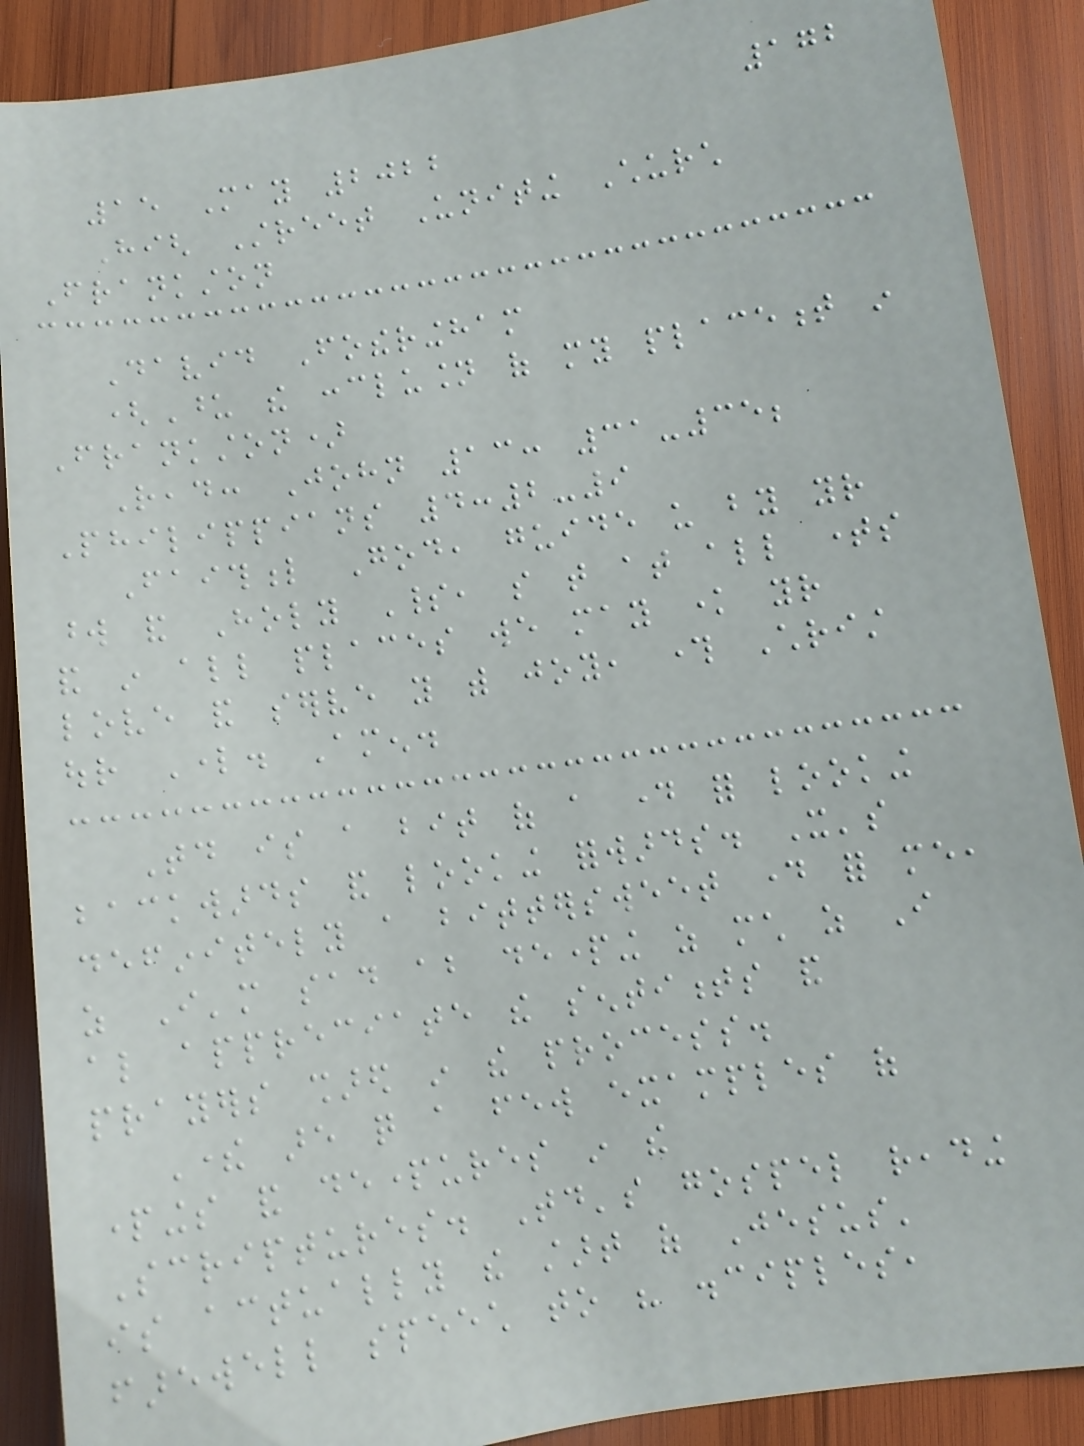172
15 May 2022
High Street Uniting Church
Frankston
David Fotheringham
(Upon the conclusion of my placement in
Frankston)
Read: John 13: 31-35;
Philippians 4:2-9
Faithful God, guide us by your
word and Holy Spirit, so that at all times
and in all places we may know your
love and serve you with joy, through Christ
our Lord. Amen.
Today is a bit of a day for looking
backwards and looking forwards. It's
definitely a bittersweet day for me,
as I'm sad about departing as much as I
also appreciate the sentiments and
prayers shared in the process.
There are quite a few examples of
partings and departures in the
Scriptures. Today's gospel reading
is actually the start of Jesus'
farewell speech to his disciples,
